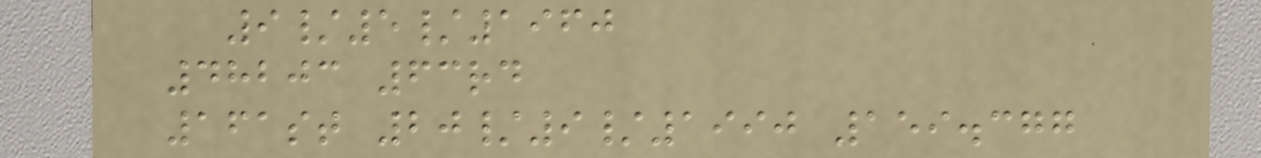9/5/1960
48203 63rd
161st 20/9/1990 159.377
